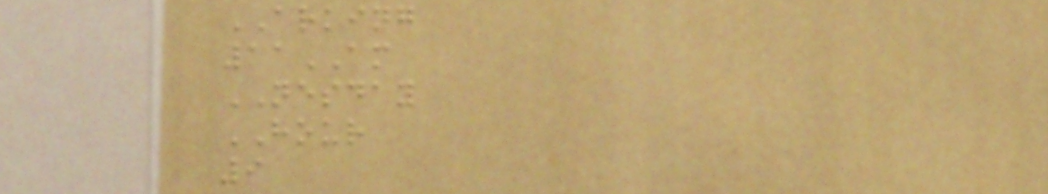ARKING
11AM
NESDAY
HOUR
9
